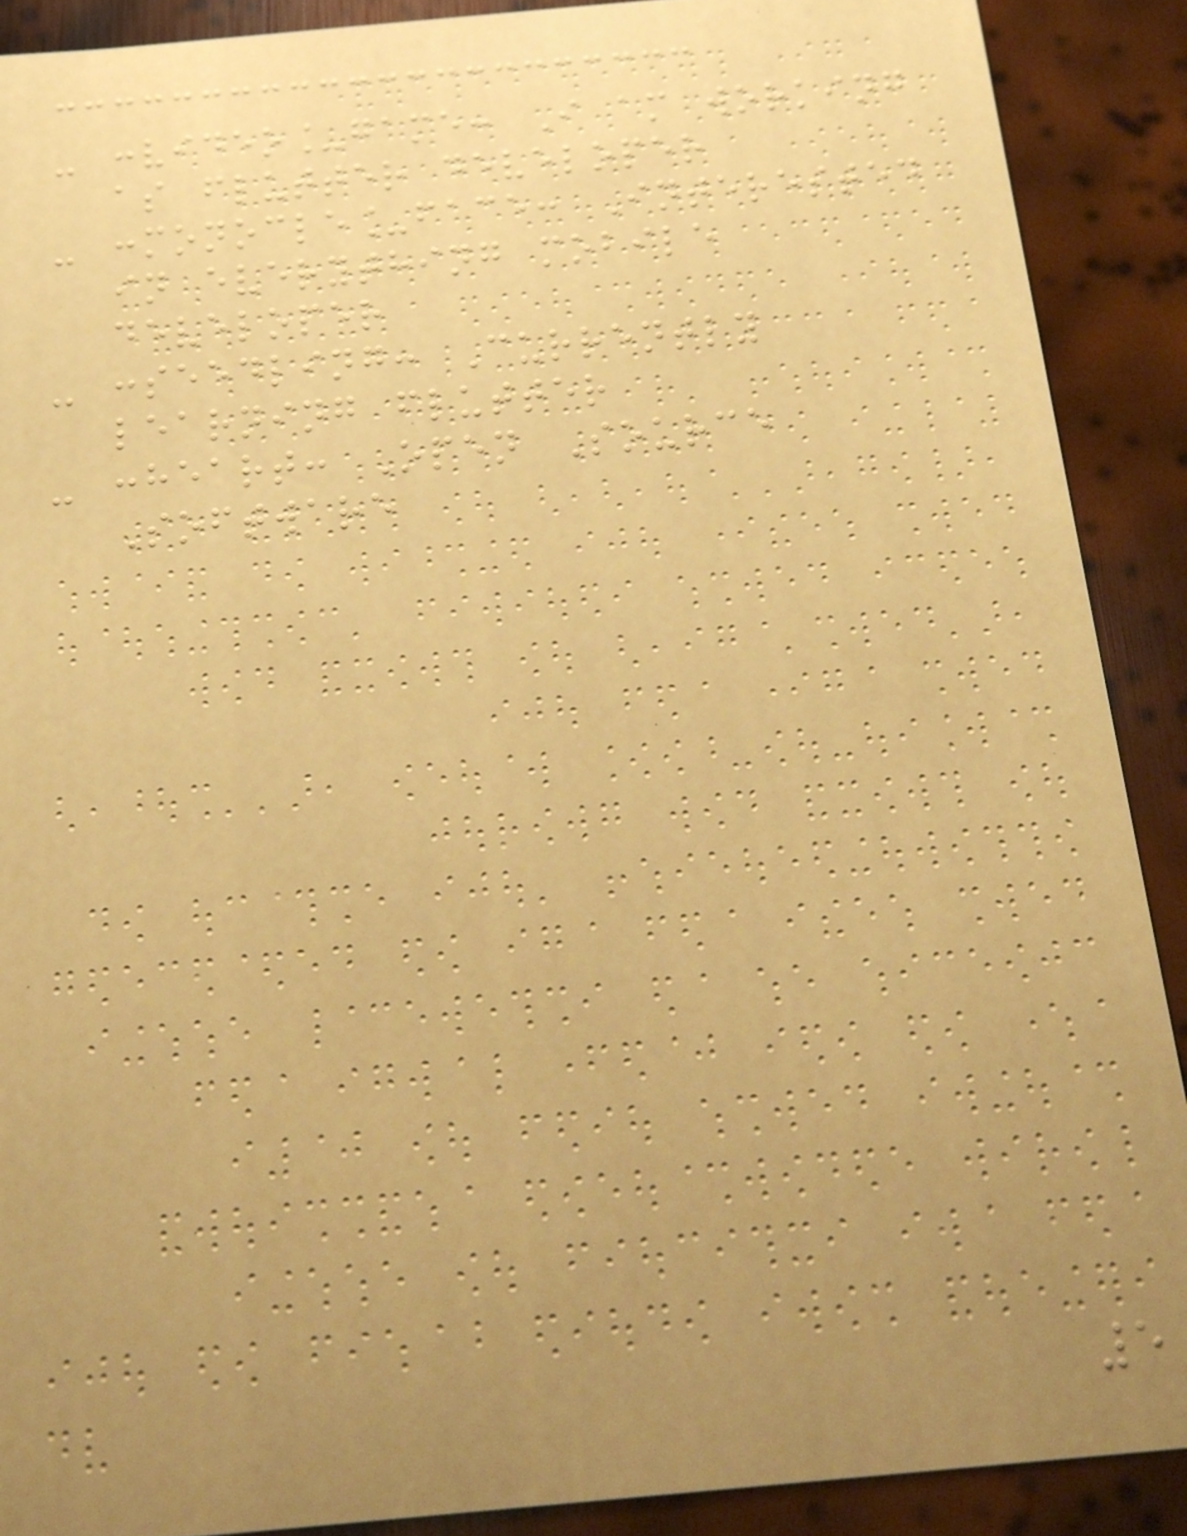- :video_game: I am working
as flutter developer
- :monocle_face: Interested
in everything mobile
developer
- :seedling: Currently
learning flutter
- :heart: Open Source
Software
5
